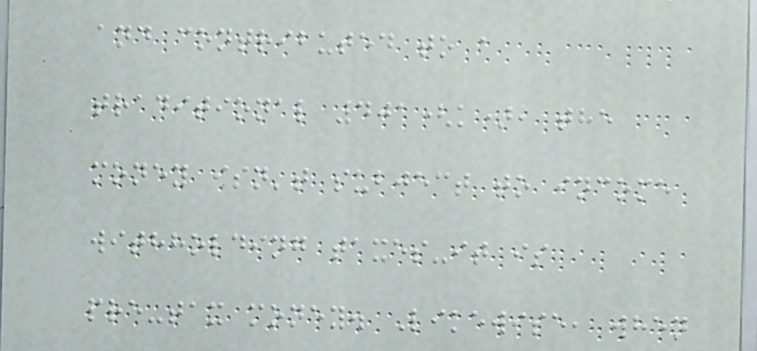and contributed to a
traditional 401(k), the
money isn't subject to income
withholding taxes-it is
pre-tax money. Likewise, when
